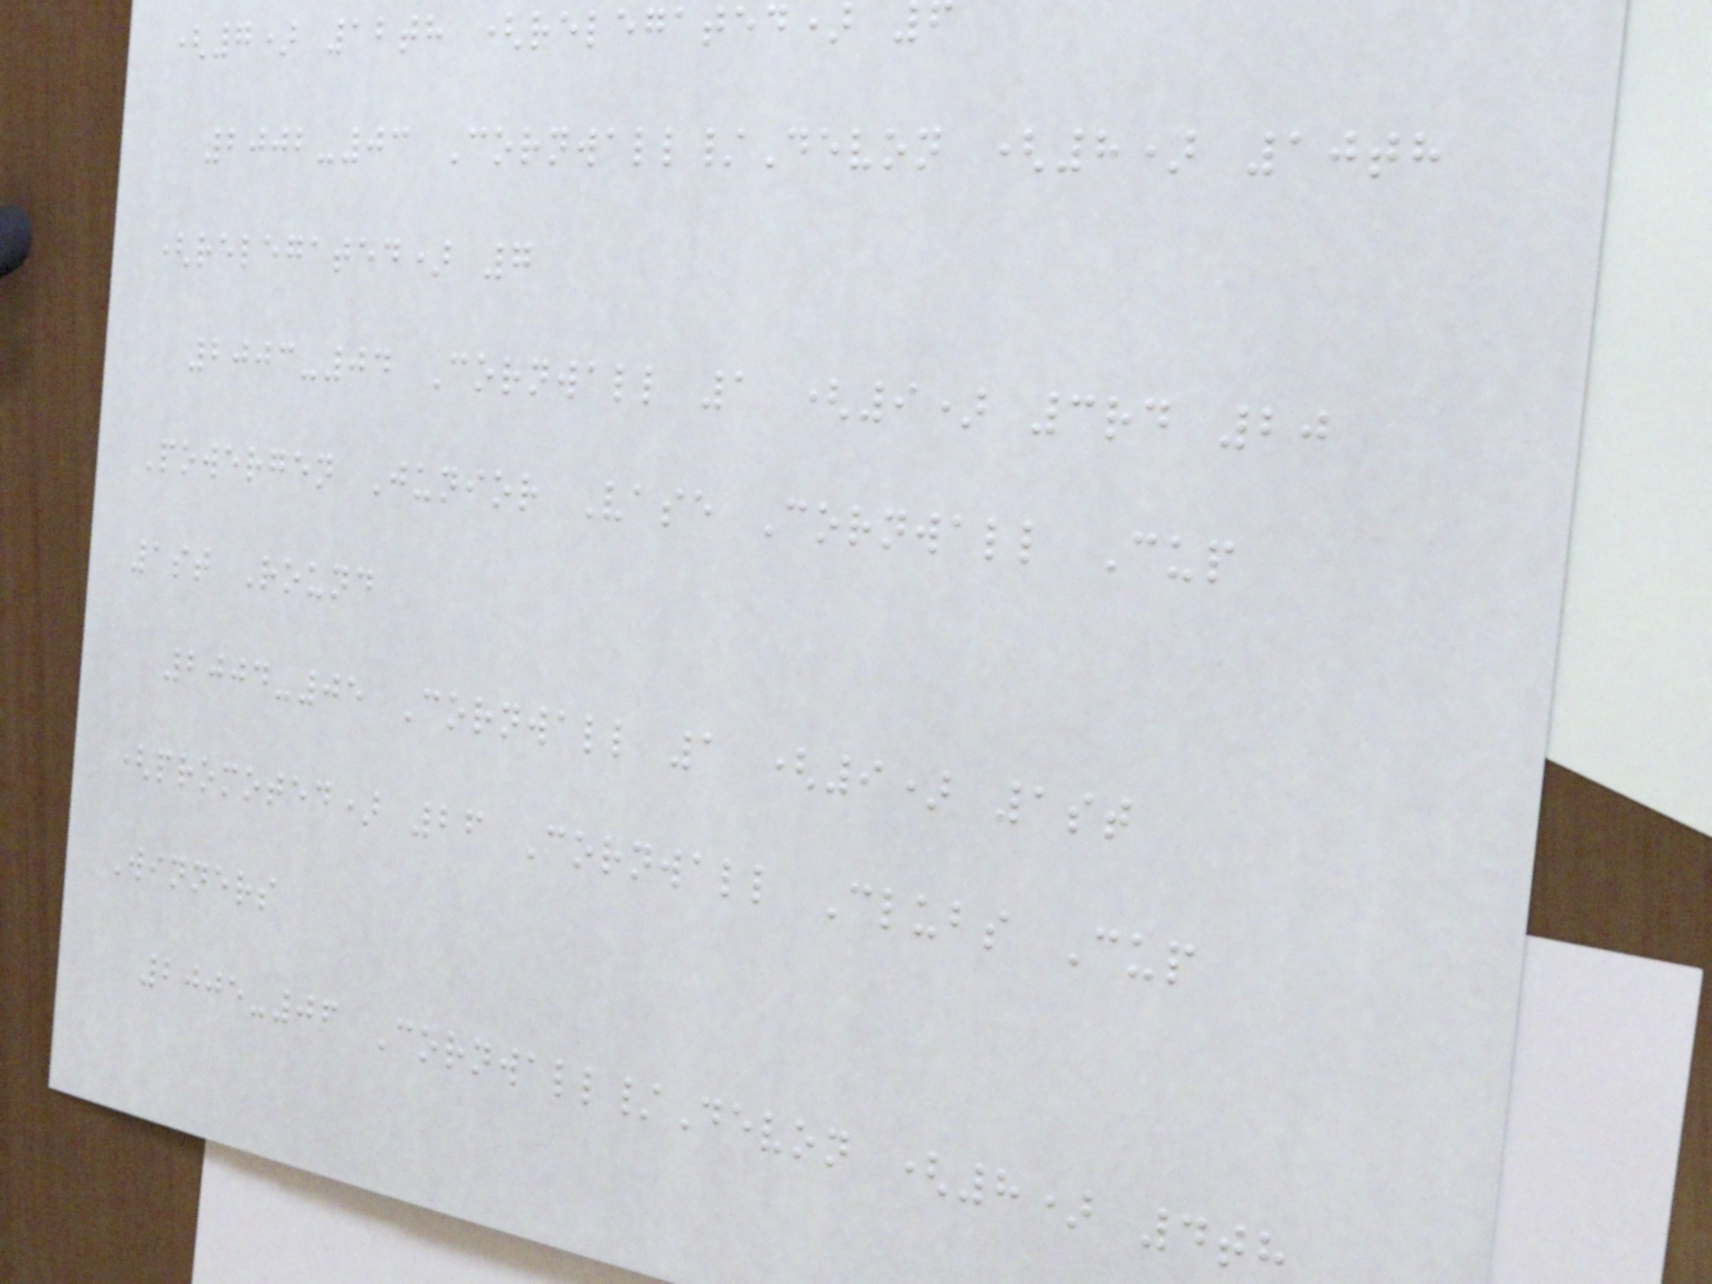(7) 12th (relegated) 6
2002-03 Cornwall/Devon (8) 10th
(relegated) 7
2003-04 Cornwall 1 (9) 3rd 20
Powergen Junior Vase Cornwall Cup
1st Round
2004-05 Cornwall 1 (9) 1st
(promoted) 26 Cornwall Clubs Cup
Winners
2005-06 Cornwall/Devon (8) 4th
